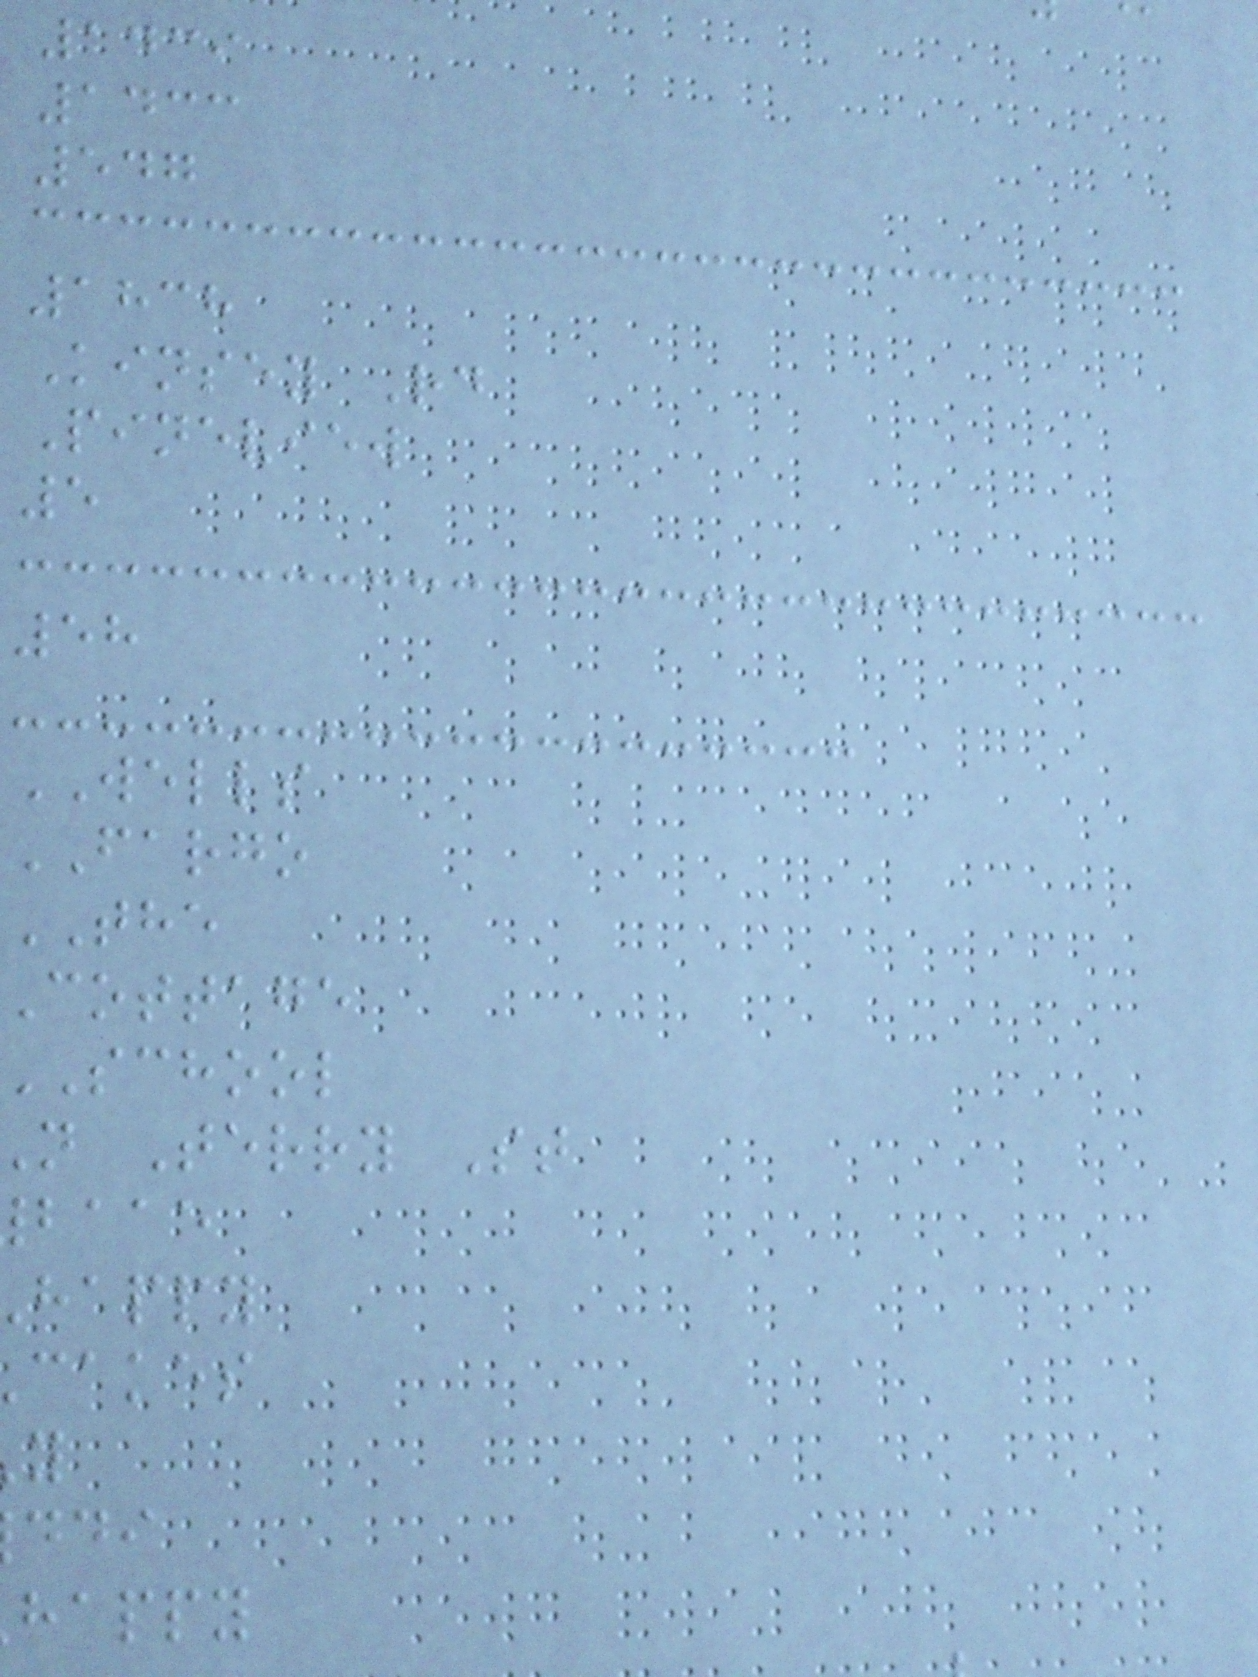1439
1433
547
1838
Kinsey Rd
Pineview
5
58
WELLS
FARGO
THE
cottage
school
n Terry St
baae
happy
cakes
happy
